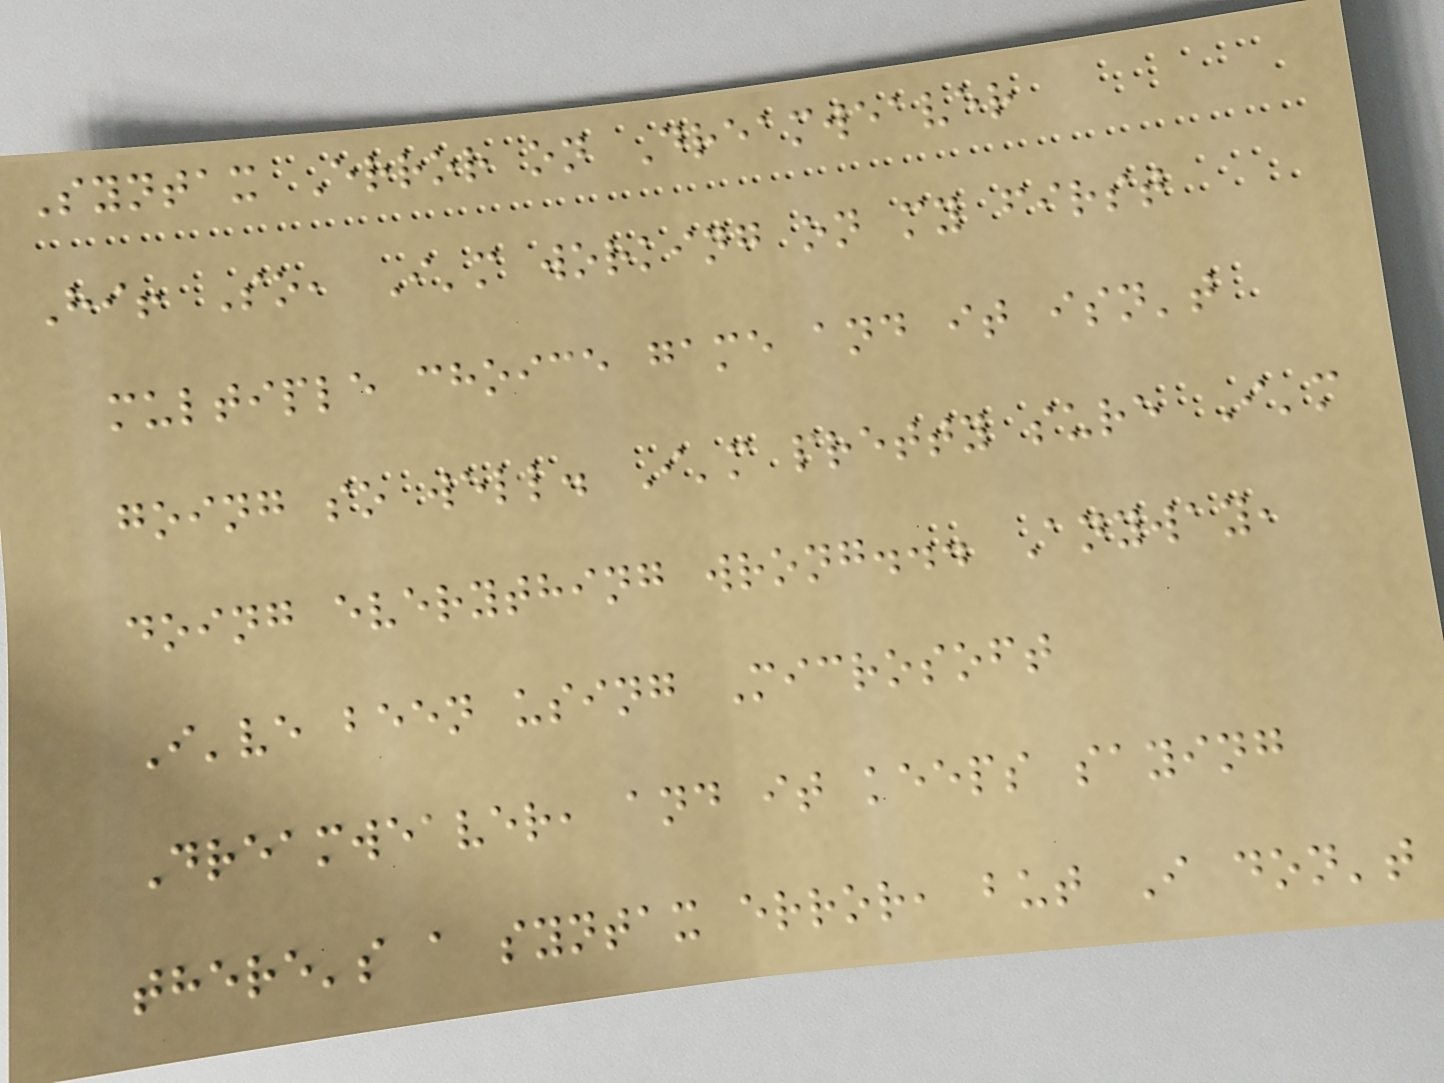Syntax Error on Dreamweaver
Hi! So, I'm working on my first
multiple choice game and it isn't
going so well. I'm pretty sure I'm
doing everything wrong... Anyway,
I've been using Microsoft
Dreamweaver, and it keeps saying
there's a syntax error, but I don't
